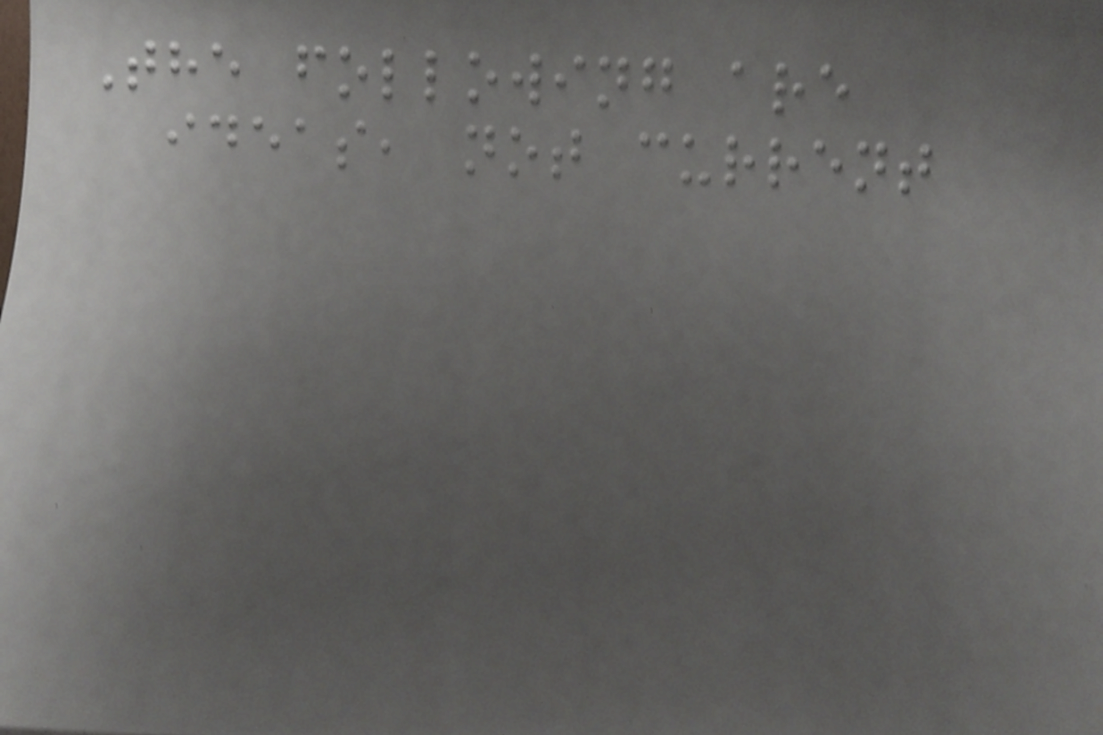The following are
ideas, not current
